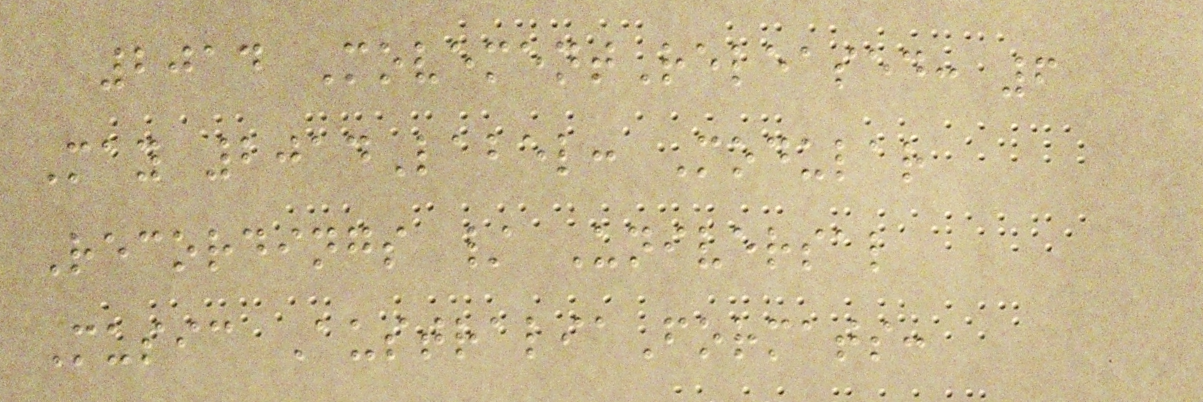2014 MovementReleased: 6
May 2014Label: Modular
Recordings / Universal
Music AustraliaFormats:
